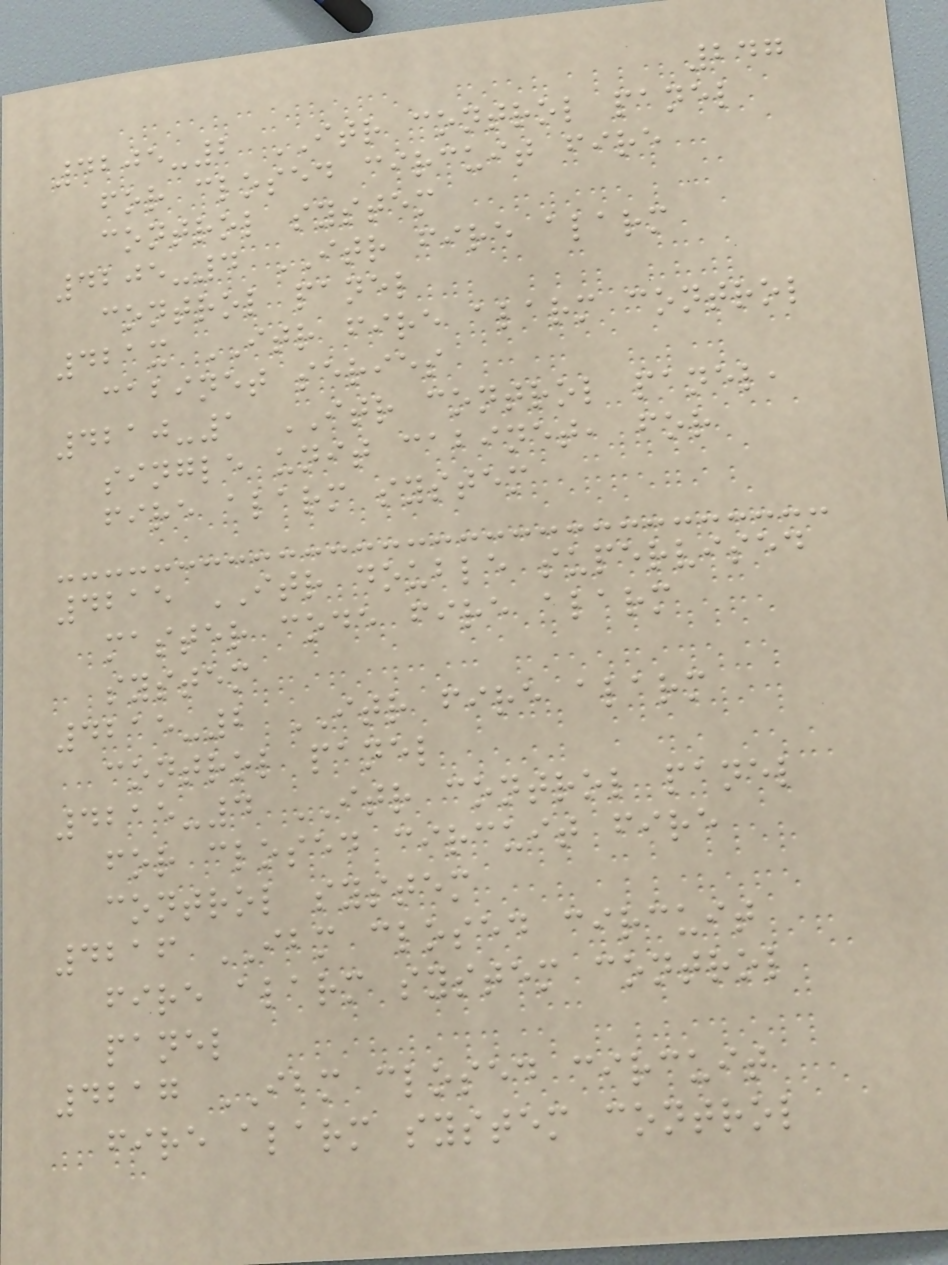247
4205-2 ITR control panel
for closed circuit fire
control system
4205-4 ITR fire alarm
control panel
421x ITR fire alarm control
cabinet series
4210-1 ITR control panel,
single unit cabinet, for
fire alarm system
4215 ITR double supervised
master code fire alarm
system
4215-2 ITR fire alarm
control panel
4215-4 ITR control panel
for closed circuit fire
control system
4216 IBM closed circuit
fire alarm system control
panel
4217 IBM closed circuit
fire alarm system control
